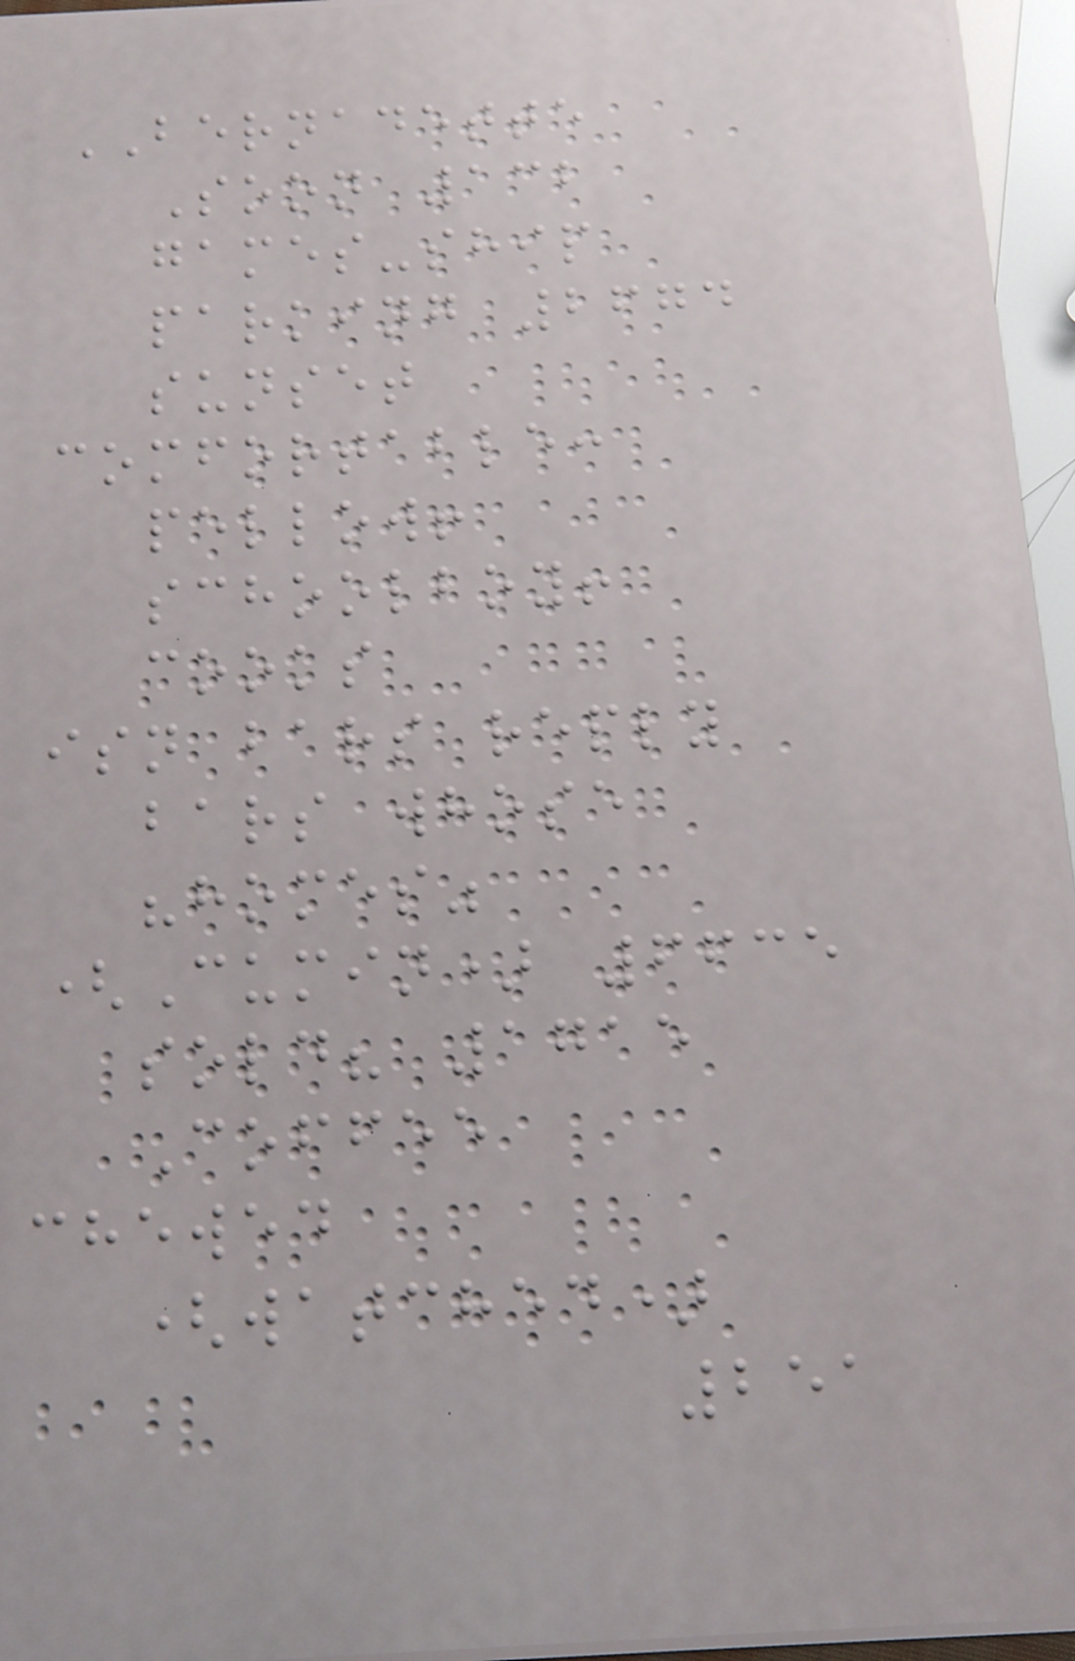BERNADETTE
Soon 132
games-ship
parking 2674
sunset
comfortable:
pellow!
schoolboy!
cooks
isn bars reply
bars whose
"homes"
(Cumin) 6635
sold? 1715
Coffee
chewed
(watched)
251
